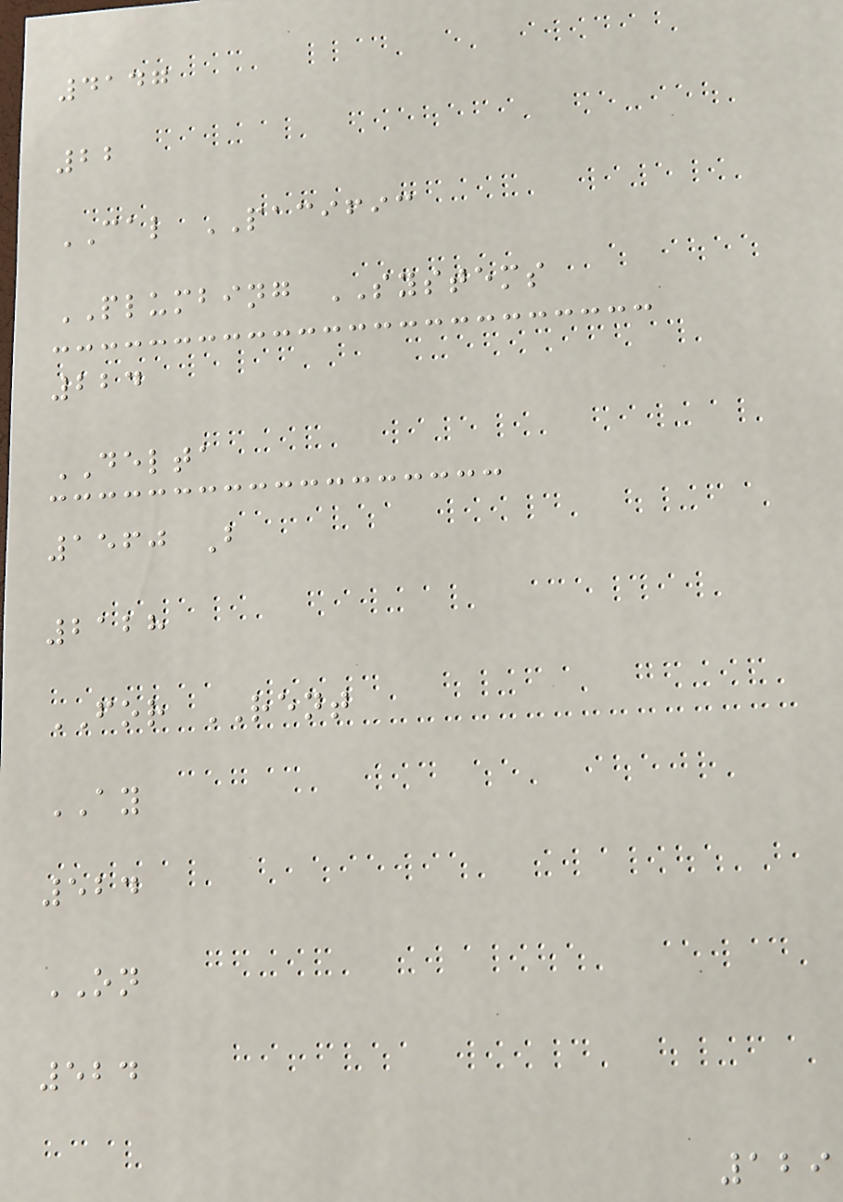4147
22
CAL PACIFIC
PLUMBING SYSTEMS
224
DELTA
1560 B
2128
FOR RENT
AY
524
ON
524
129
